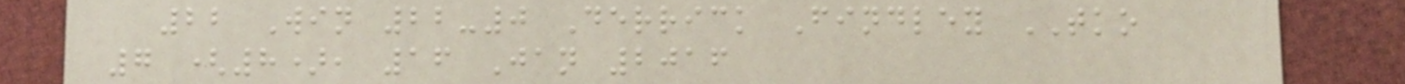22 Win 22-0 Derrick Findley TKO
7 (8), 16 Jan 2016
